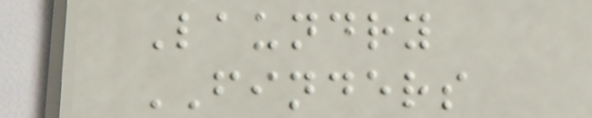Laundry
FINDERS
